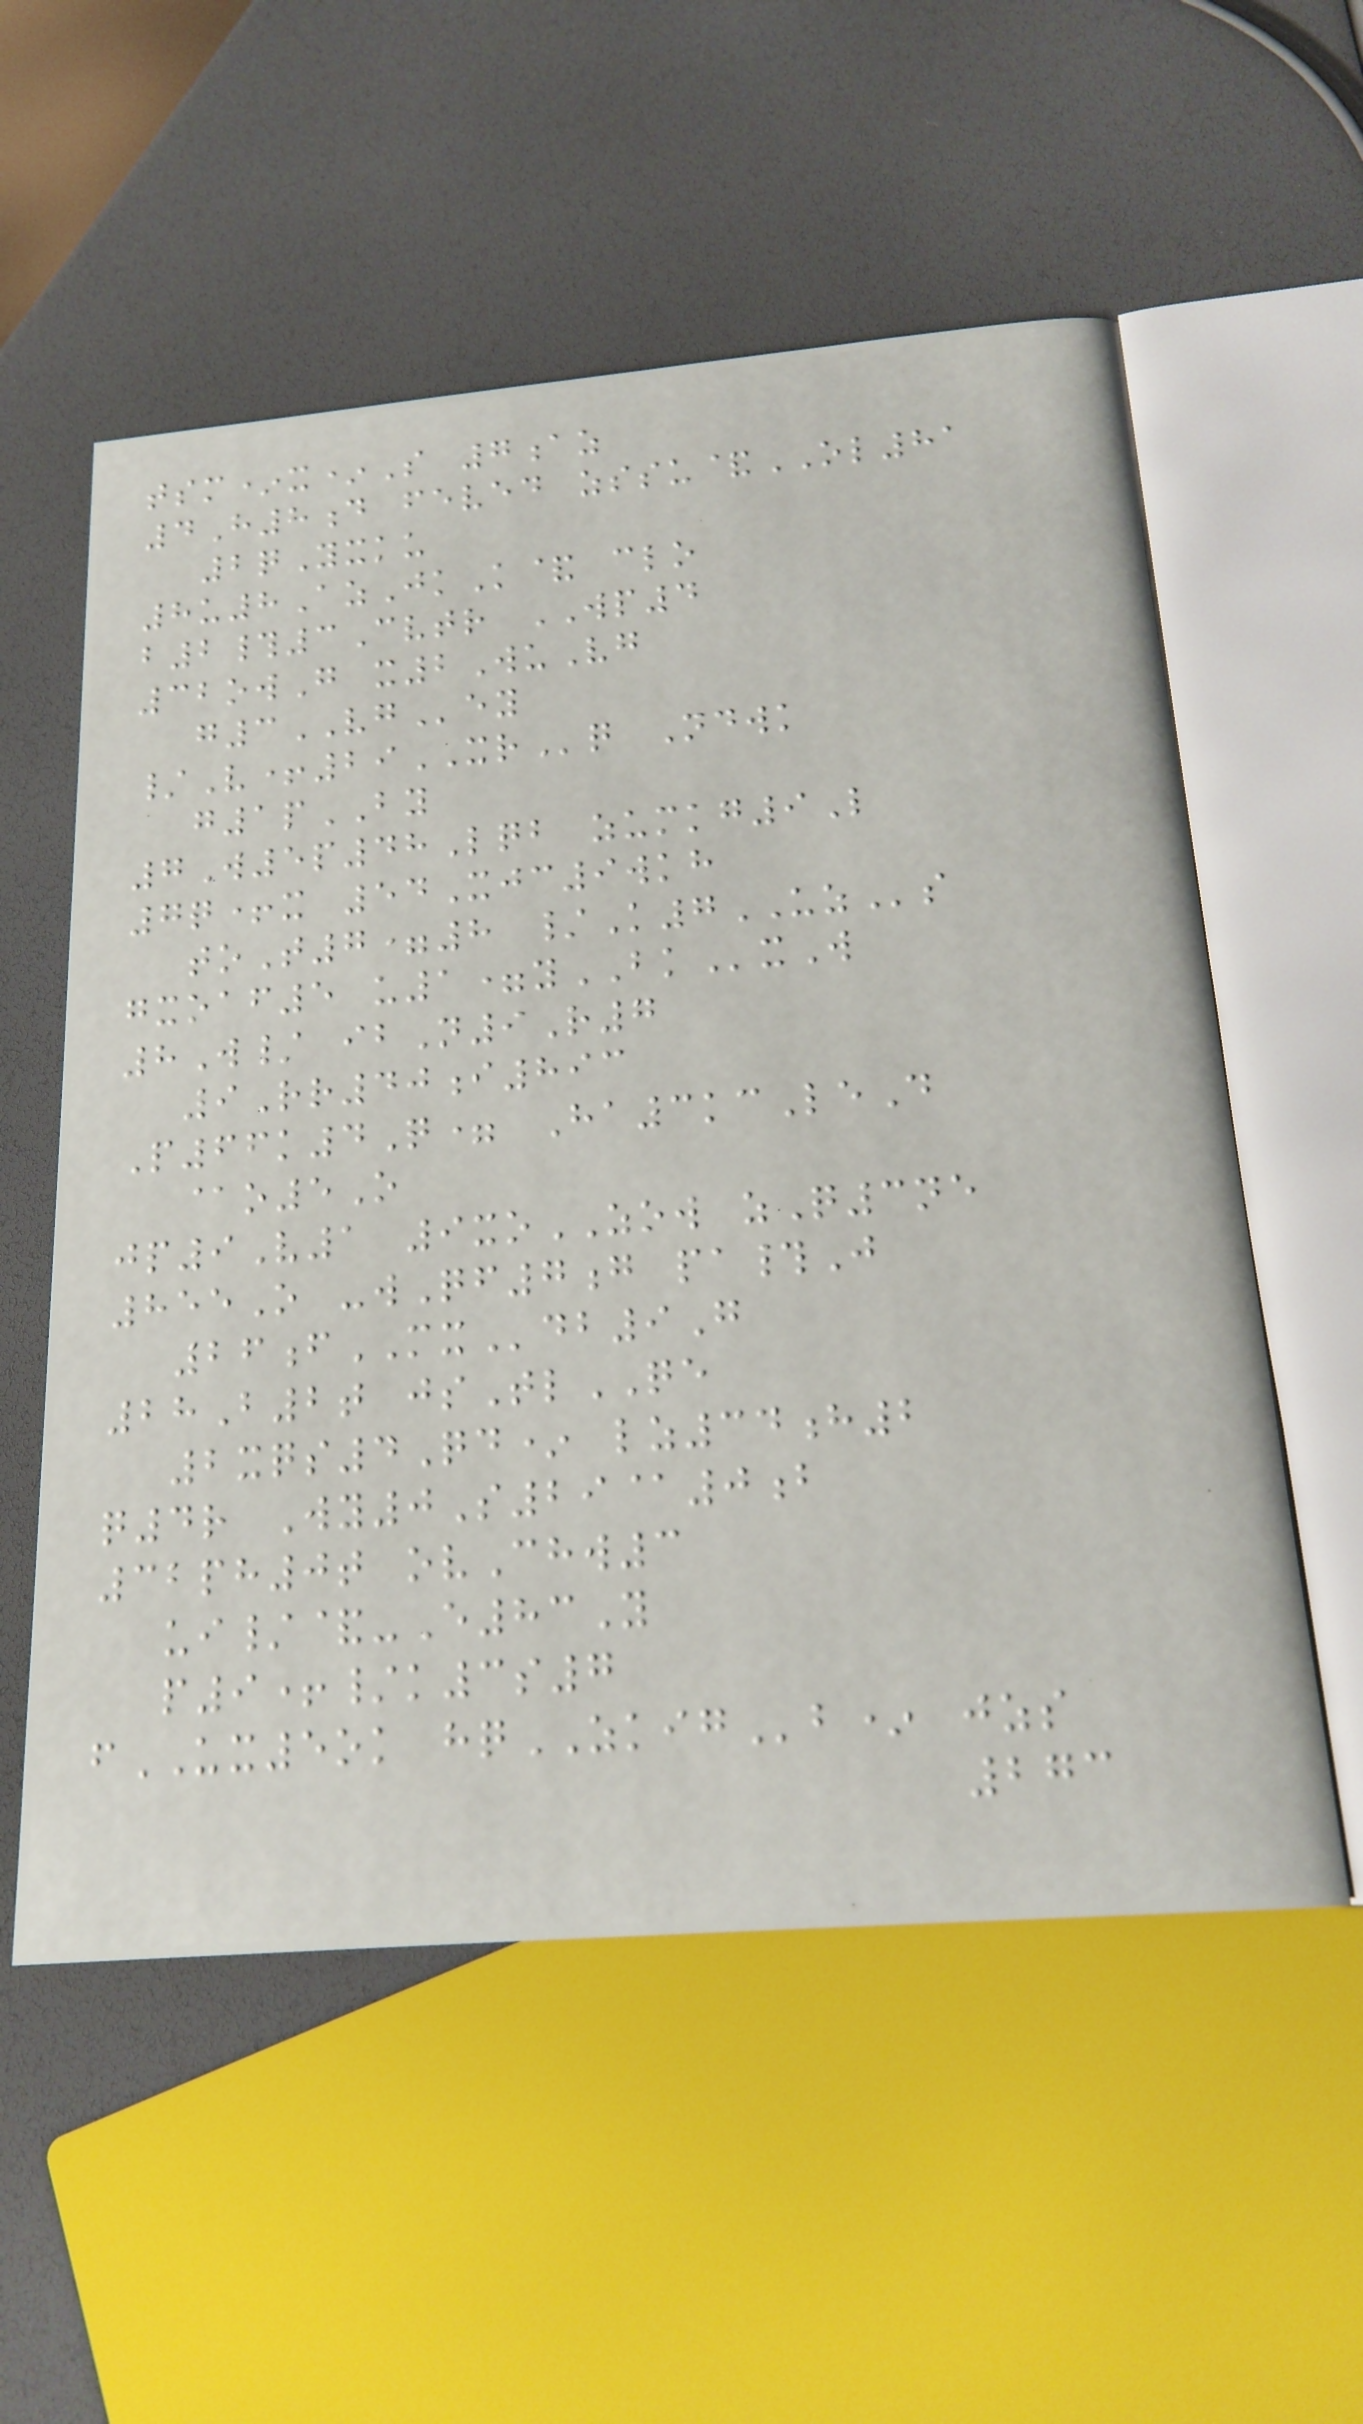tsm*x*S 7az
4H8d feved zssu&OL81
2qYxku
8u8AzJkK& clo
b2#3Cvtr WP4
32owG x2WuVg
g3VGey
/V+29XRq Ndwk
g1pBY
7W5p48Lqb zumkg9L
7q+x 54Xjc9wkh
toT7=8 /K7UZs
gxoaf5 u1=yBKxW
8W/ ibN9R7
9Rr40i893
P66k4Q= Ha3kcLeD
@o5O
jp9V1 9xoZOW zQ3ne
855O -wQf7g pa#J
26fMXdb9G
28B2t jsTlQE
2xqs4Qd* lz34h2
q4r Wy0S29@0b
32ph0t ovChw3
ui/&-E83Y
p9+/k3s7
fUX5ok hqZKIGb* jzs
273
